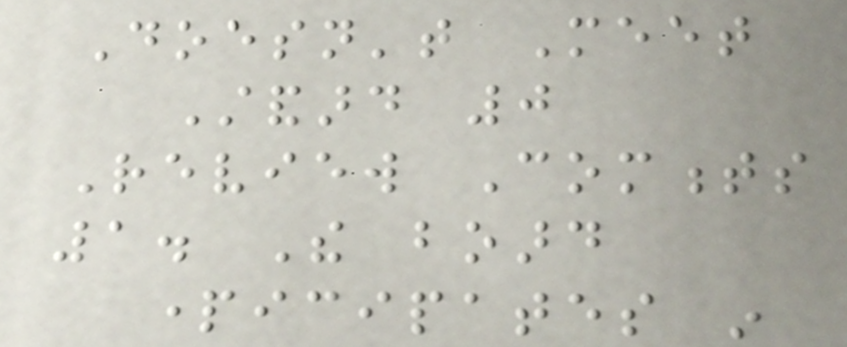Doesn't Meet
Standard 0
Review Comments
1. The board
participates in
